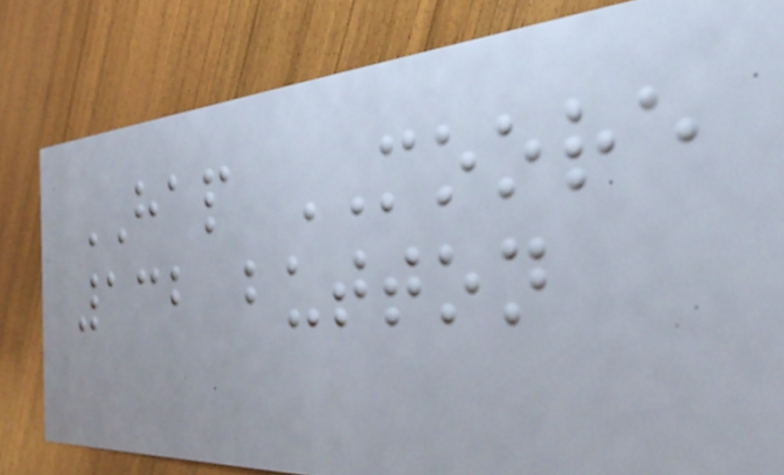HAP MOORE
132 button
